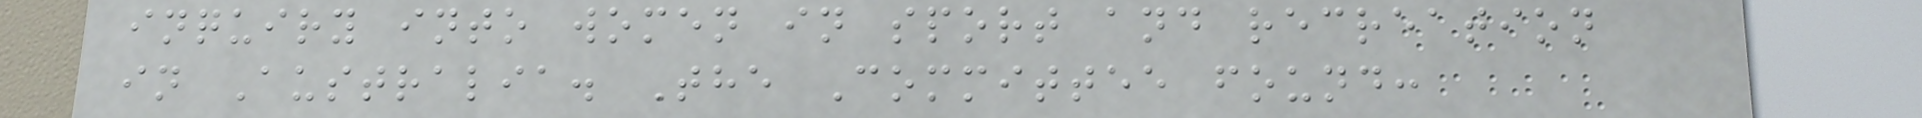inquiry into women in sport and recreation
in Australia. The Committee found:
